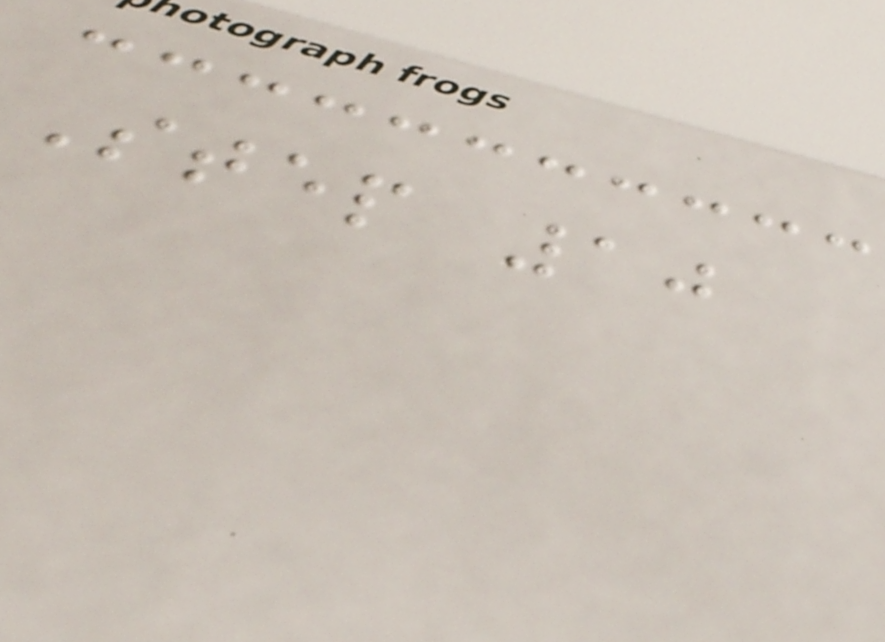Step 10
